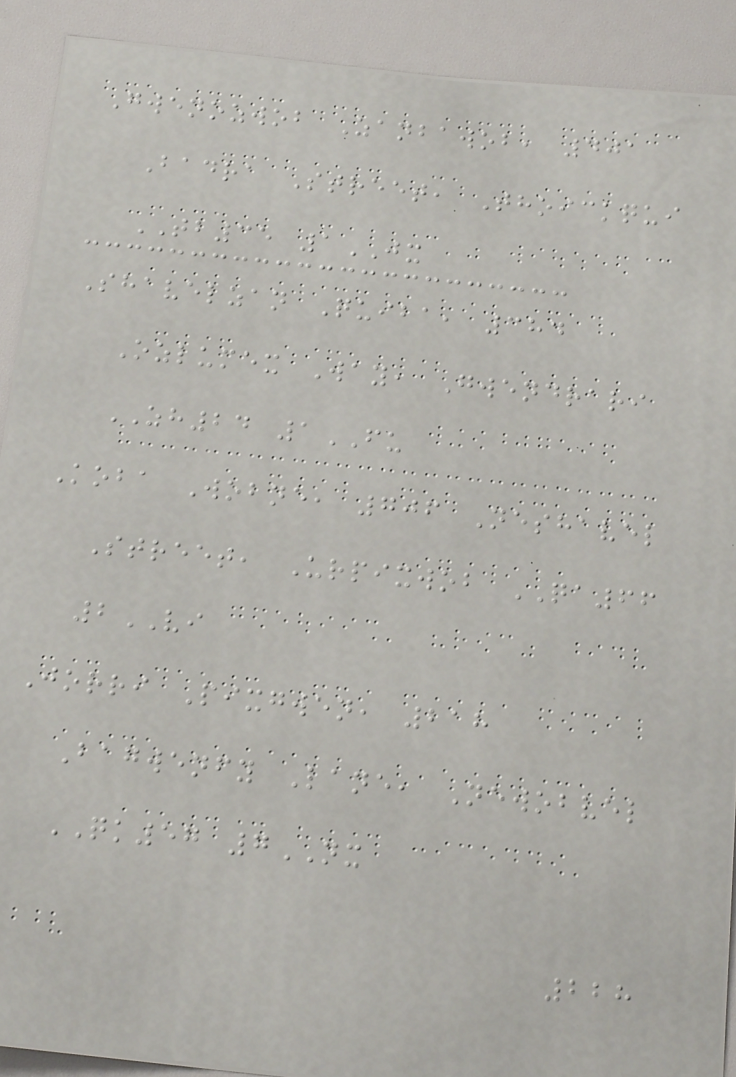Gwenozwob Zanbawob, 401
Badra Street, Thoickqui
TB35 1JX
Shavelzan Quiba, 384
Ozlumex Way, Gwendrari
ZH24 1FU
Koba Wobne, 706 Neshavel
Street, Urpixwob QA66
2VI
Jorri Pixgwen, 218
Bagwenfy Lane, Newobvel
QK57 7NX
228
